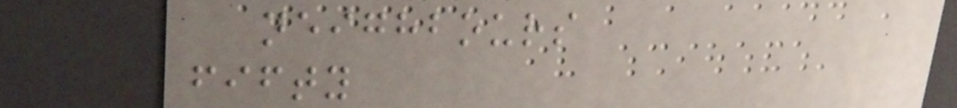neighbours
fifty
